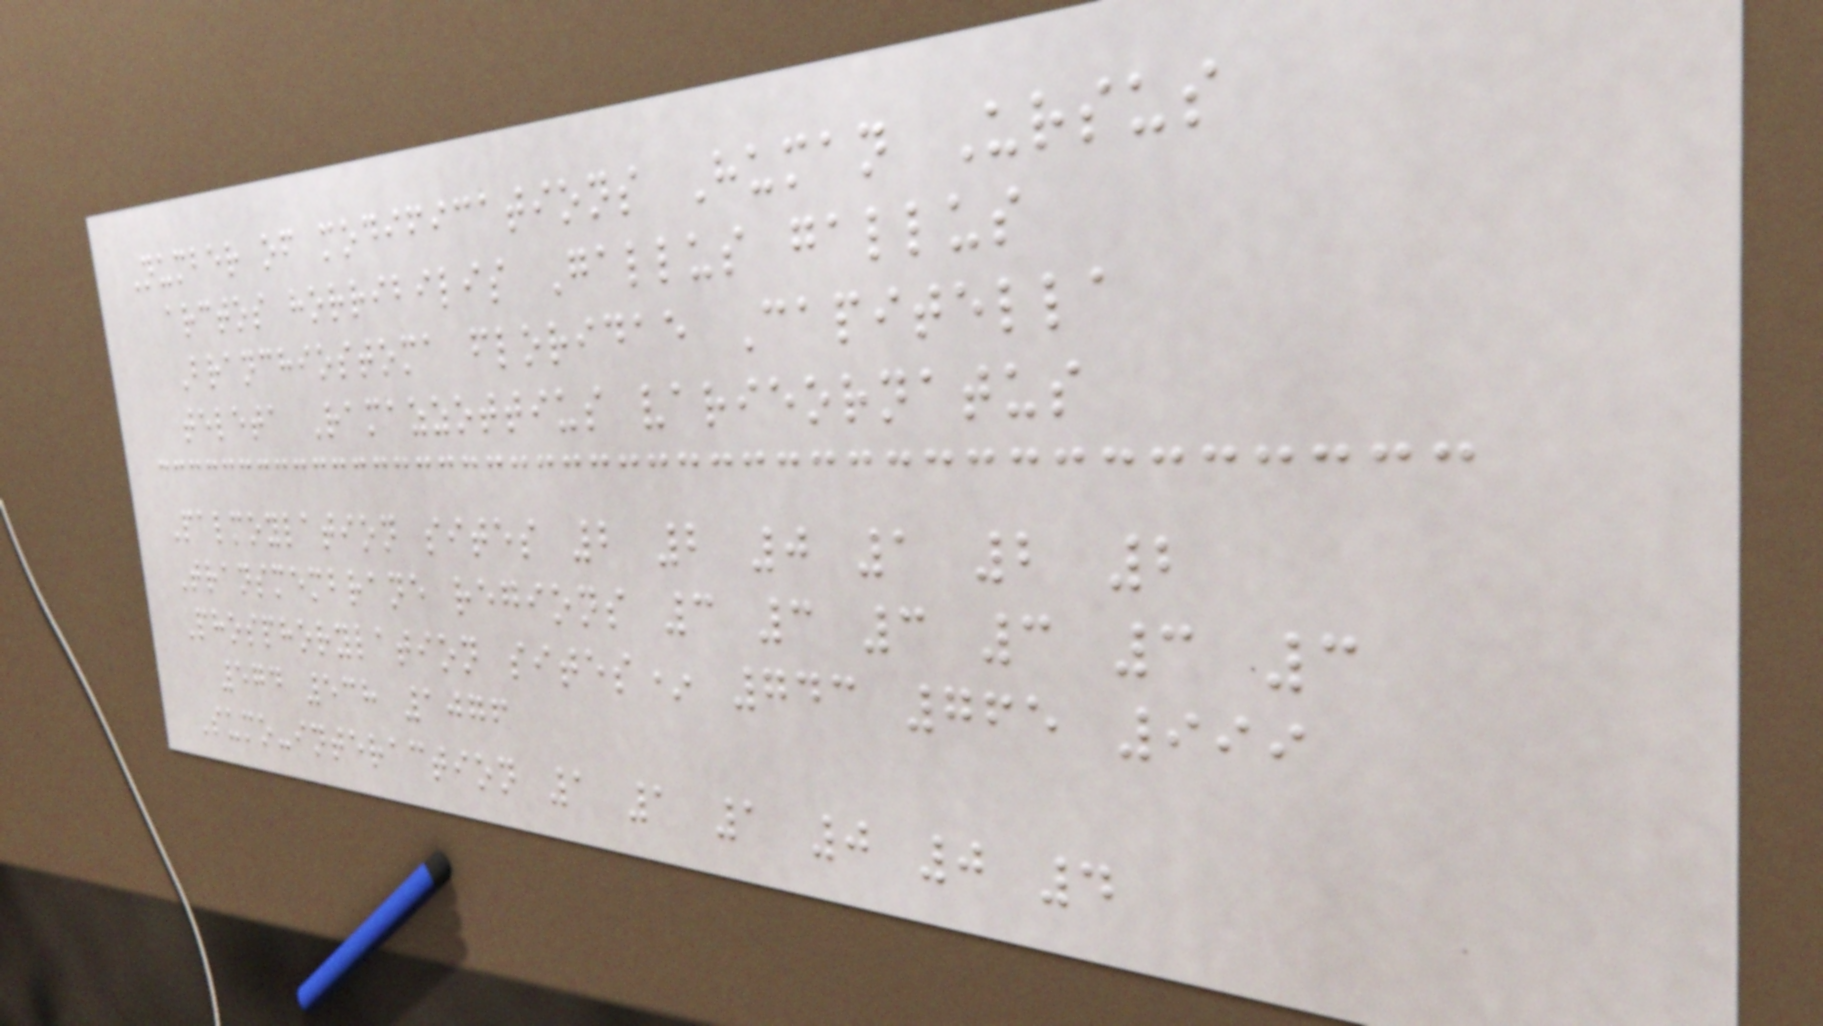Number of modifications Human Ursus
arctos horribilis Gallus gallus
Branchiostoma floridae Capitella
teleta Ramazzottius varieornatus
Palmoylation sites 2 2 0 1 2 2
Transmembrane regions 3 3 3 3 3 3
Phosphorylation sites* 743 765 999
574 538 1076
Sumo-interaction 1 1 1 0 0 4
